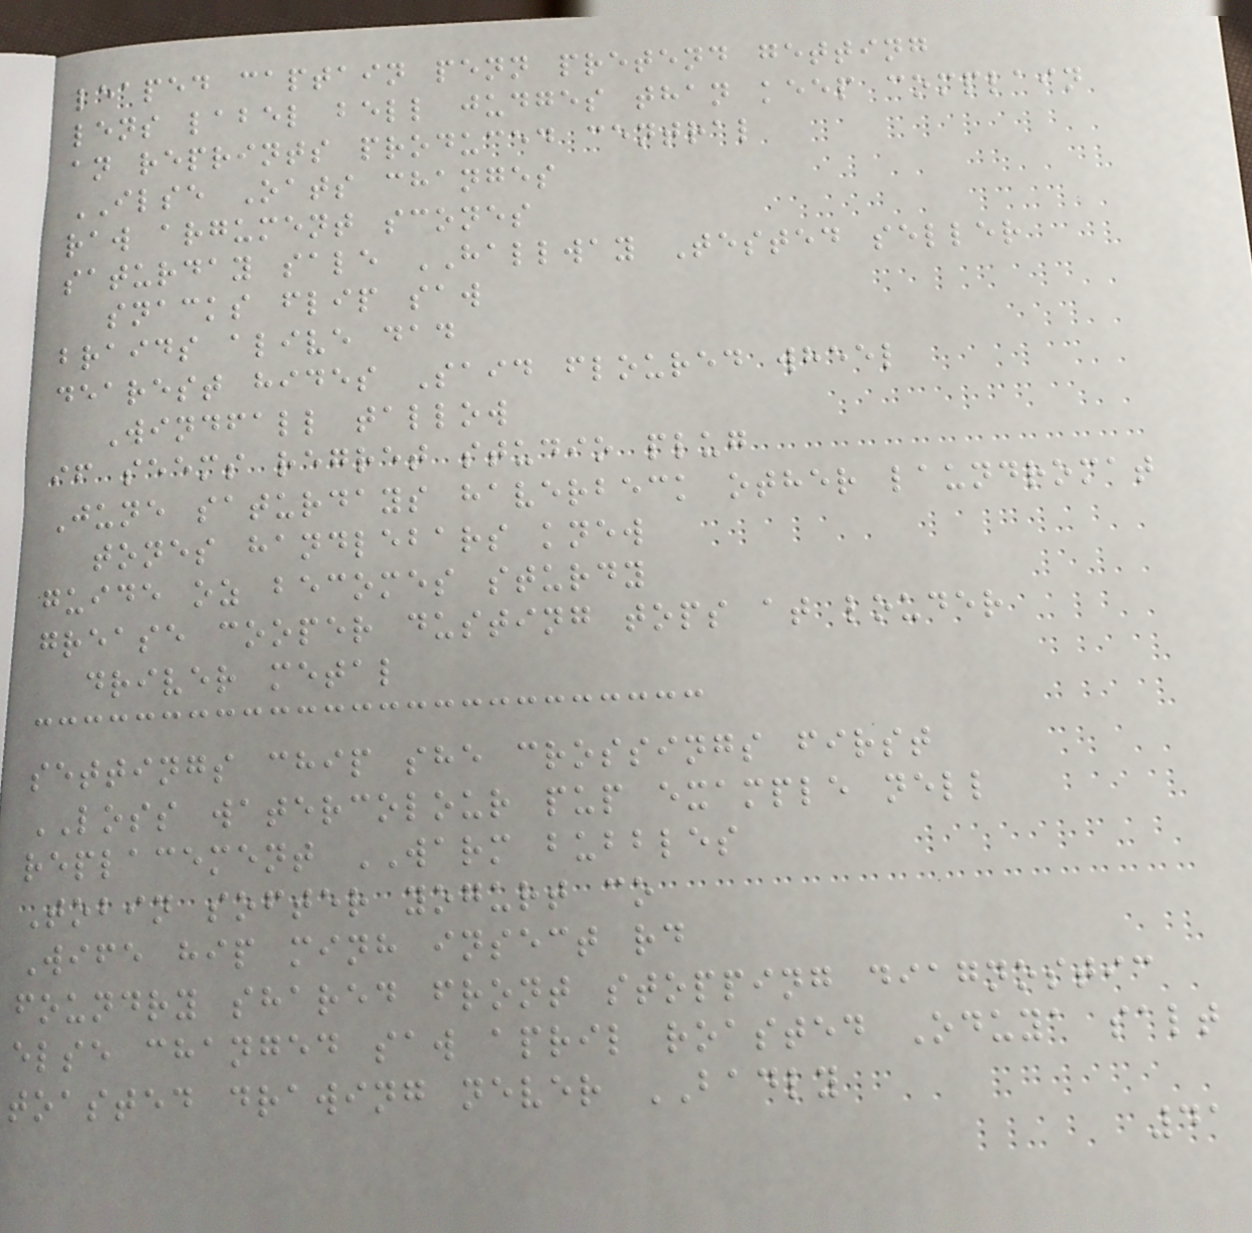leaped captain penn pretend getting
lens label bell judges than keep complain
an reprints produced central
ILSE Oats changes
raw argument scones
saturday sale HALLWAY Tested seller
snacks flip saw
braids alive dad
dearest hides Said floured wheel
Windfall tallow
if seems regret studio plug
June saturdays haverbeck other laundromat
tones handlebars knew
guide oz becomes sturdy
grease cooper dusting tops at louder
driver metal
settings chip she crossings first
LOSS watercolour pup example nell
replacement WARM bubbles
Tobin softer yogurt co
Wife hip minh insect rd
foundry shared front stopping diagnostic
else changed saw april roasted Oduya salt
toasted drawing never BADLY
41
